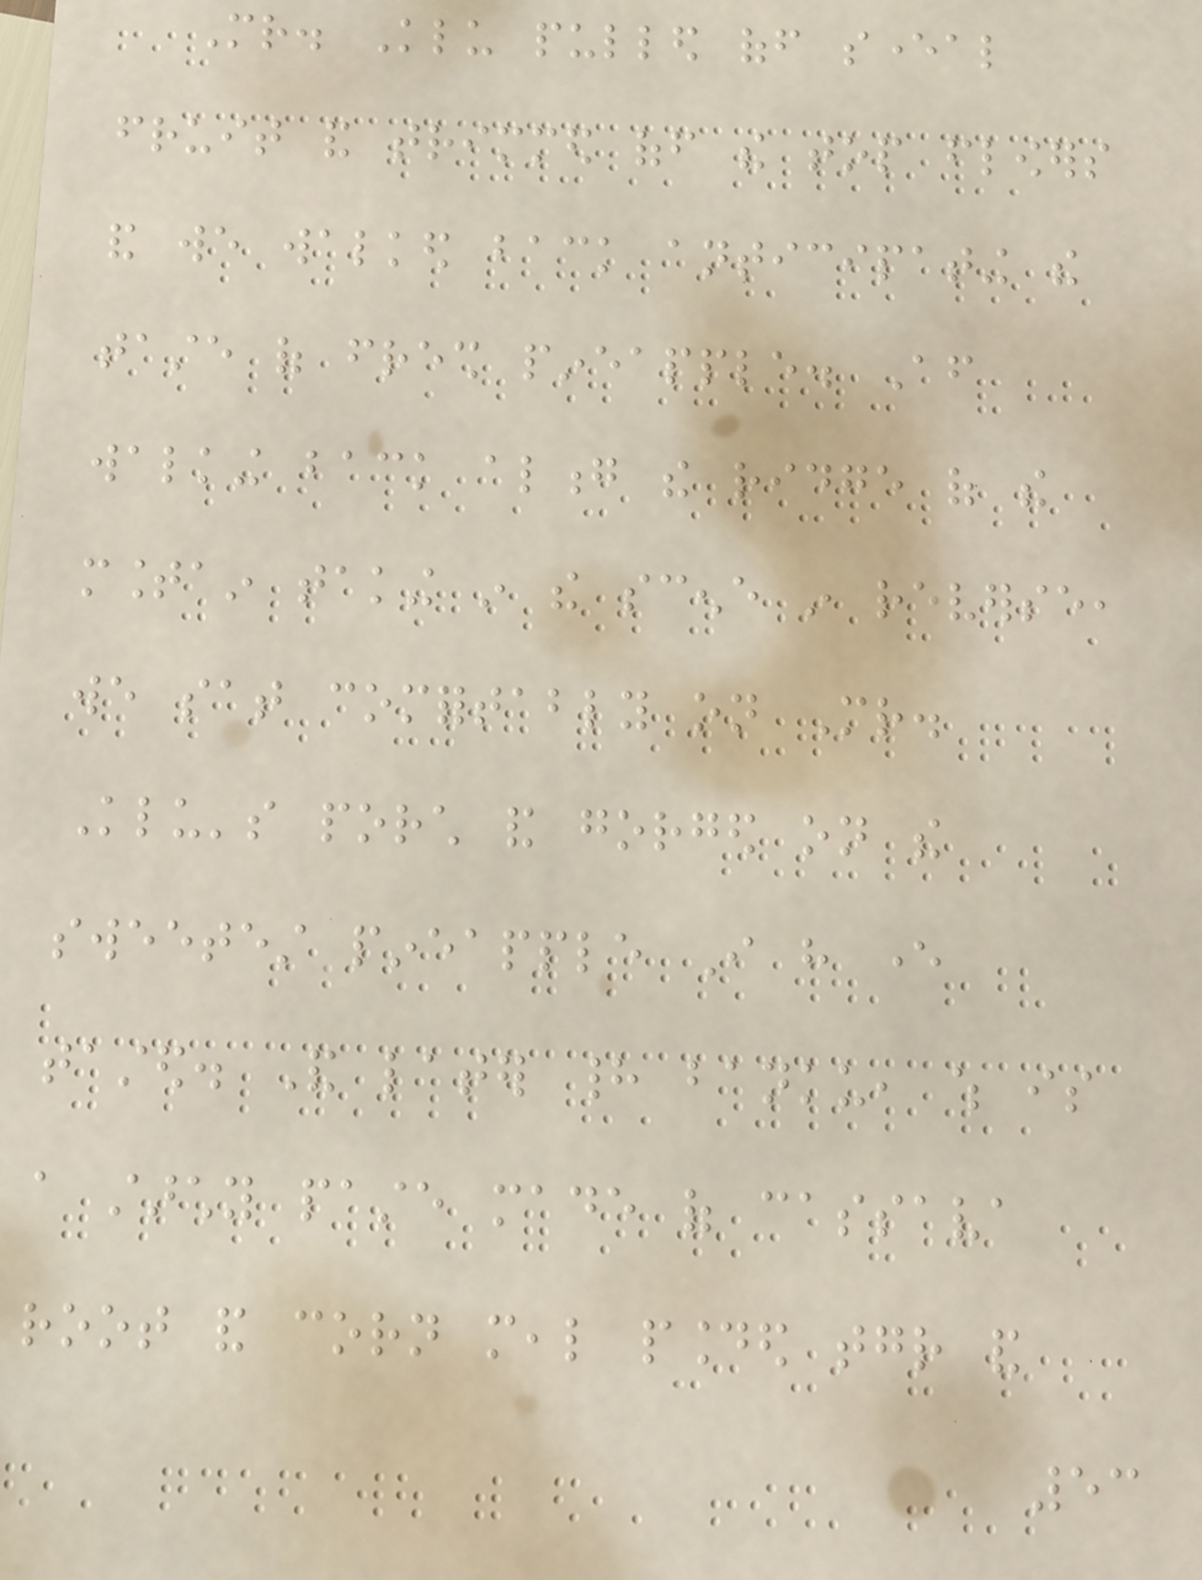Mr. Klu pulled off several
fruit and trimmed off the top flowers
and we walked back anticipating the
taste of fresh pineapple. After
walking back along the ridge of the
mountain taking in the scene in reverse,
we sat comfortably on Mr.
Klu's porch and gorged on the
sweetest pineapple I have ever
tasted. And later had banku, which is
a starchy paste made of cassava
root and corn meal pounded together and
53
